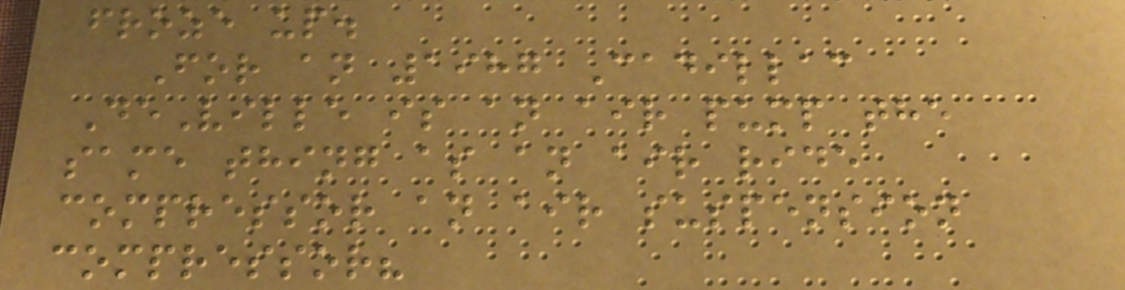froze up.
For an 1987 Cadillac
DeVille is an air pump the
same thing as an air ride
compressor an air suspension
compressor?
